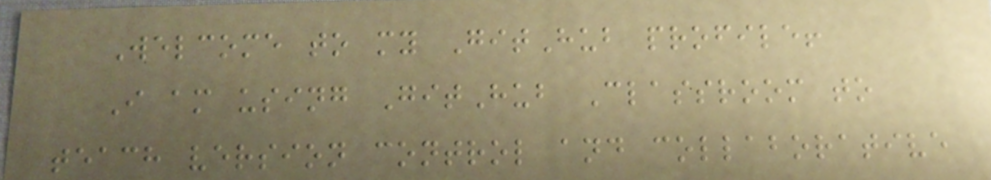Welcome to my GitHub profile!
I am using GitHub Classroom to
teach version control and collaborative
